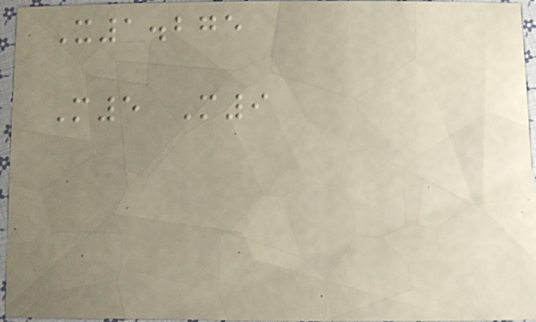X1.275
M5 M9
